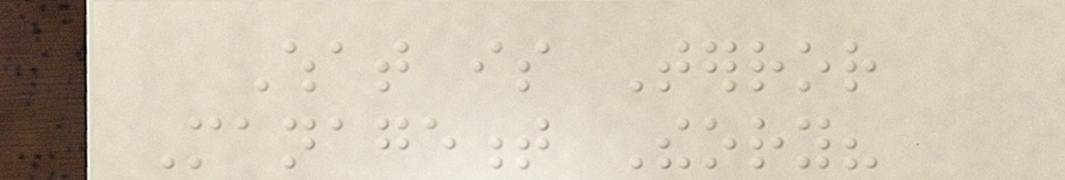What is Terror
Management Theory?
